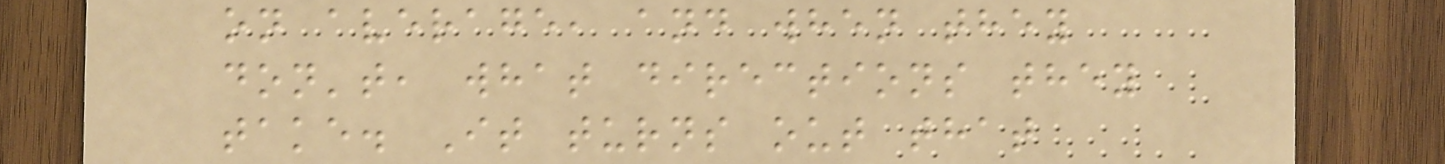on average, and when they
don't, what directions they
take. It turns out that
